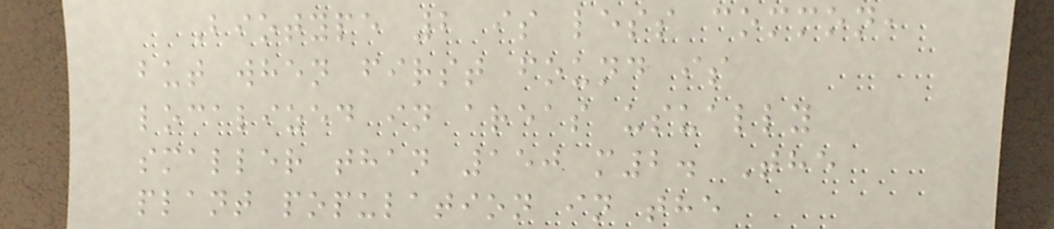Biotype 2 is less common,
but when first found is
localized in areas usually
smaller than 150 m2. The
plant population in the
